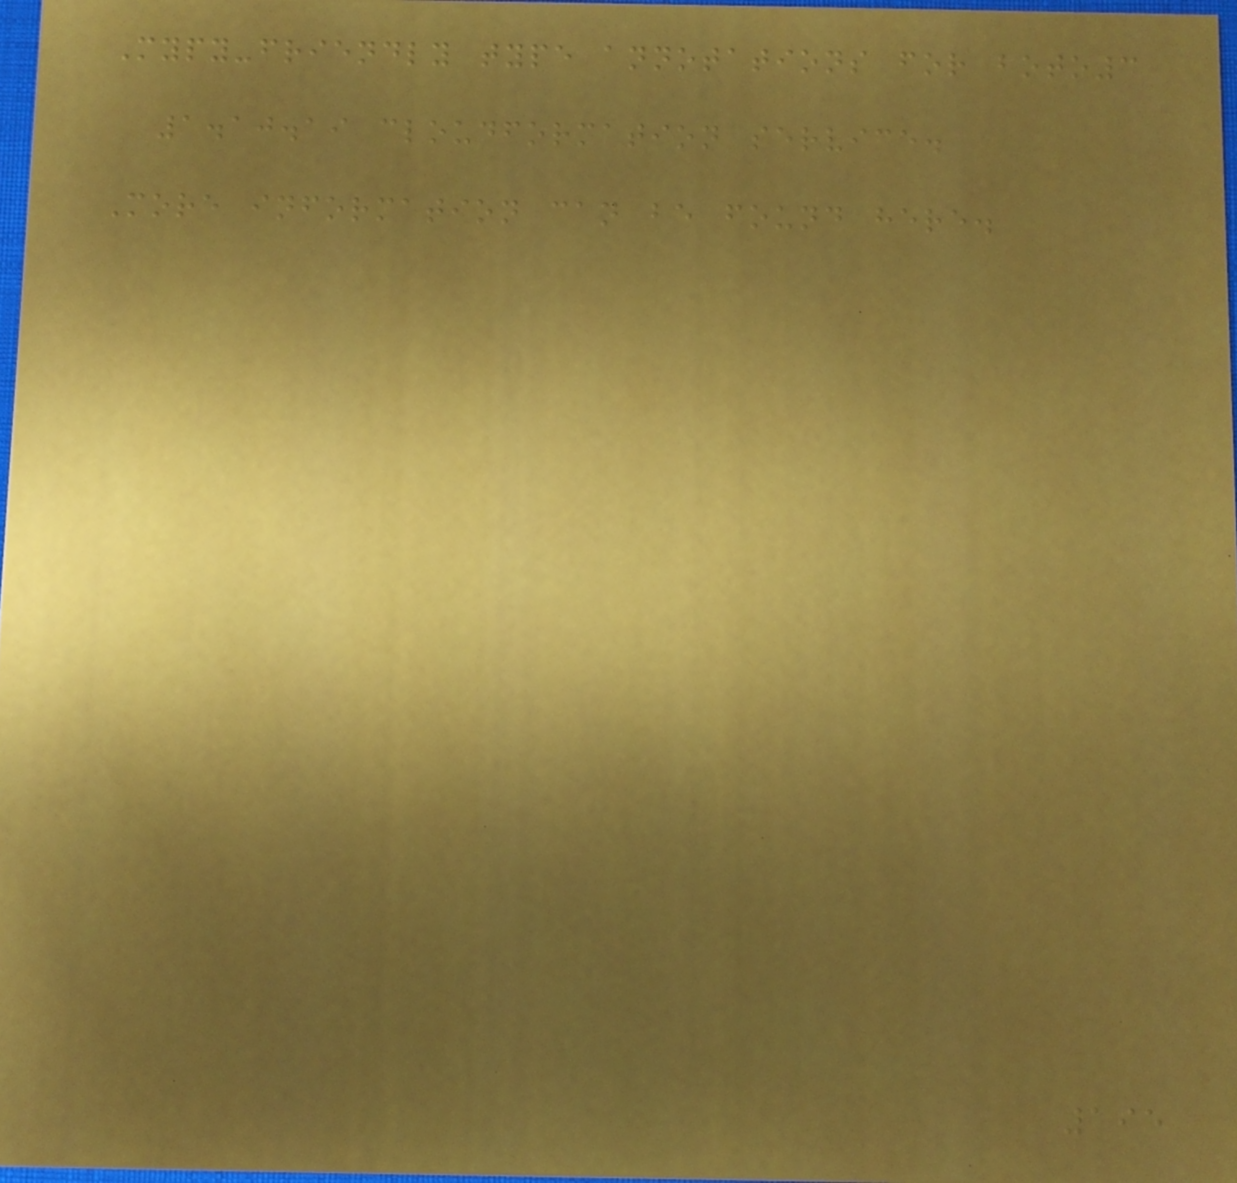Mypy-friendly type annotations for boto3
1.10.19 cloudformation service.
More information can be found here.
195
